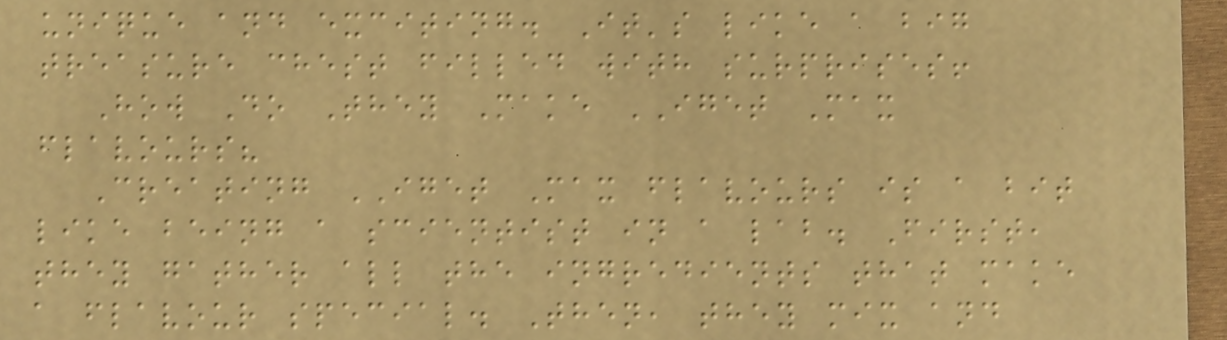unique and exciting. It's like a big
treasure chest filled with surprises!
How Do They Make IGET Max
flavours?
Creating IGET Max flavours is a bit
like being a scientist in a lab. First,
they gather all the ingredients that make
a flavour special. Then, they mix and
